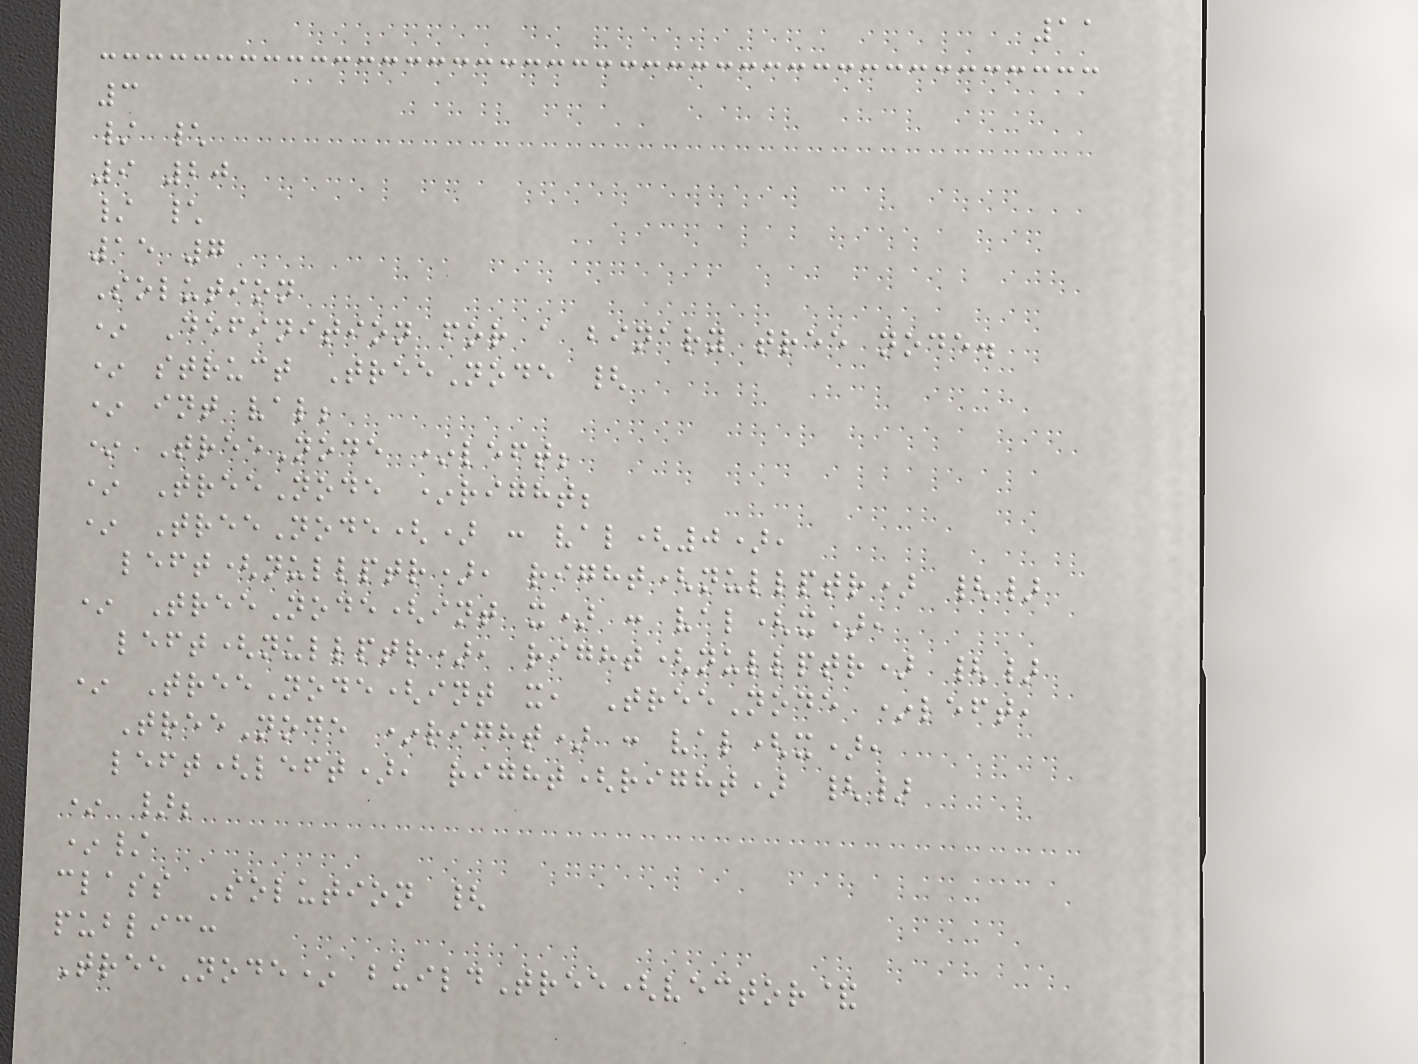11
3
/ \
9 20
/ \
15 7
Solution
* Definition for a binary tree node.
* struct TreeNode {
* int val;
* TreeNode *left;
* TreeNode *right;
* TreeNode() : val(0),
left(nullptr), right(nullptr) {}
* TreeNode(int x) : val(x),
left(nullptr), right(nullptr) {}
* TreeNode(int x, TreeNode *left,
TreeNode *right) : val(x),
left(left), right(right) {}
* };
*/
class Solution {
public:
TreeNode* buildTree(vector&
